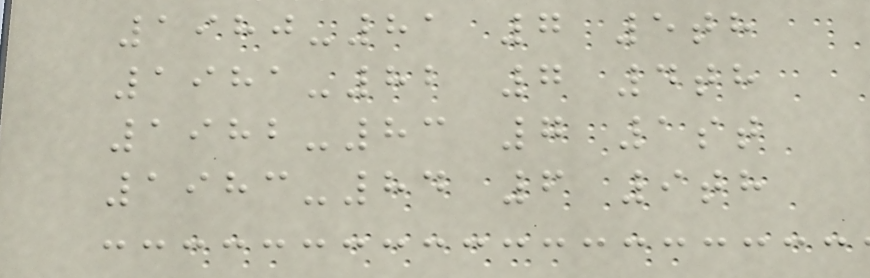1980-81 7 5th
1981-82 7 4th
1982-83 7 1st
1983-84 6 9th
